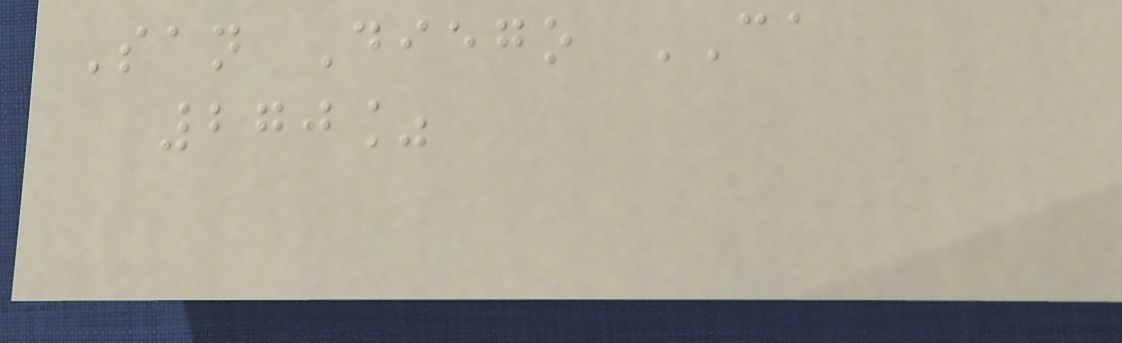San Diego CA
270%
